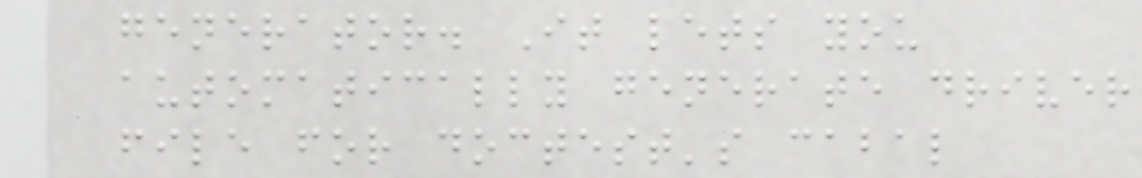generator. It lets you
automatically generate driver
file for doctest's cabal
